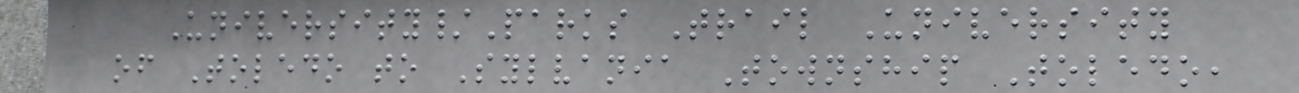University/Parks Trail University
of Toledo to Sylvania Township Toledo,
